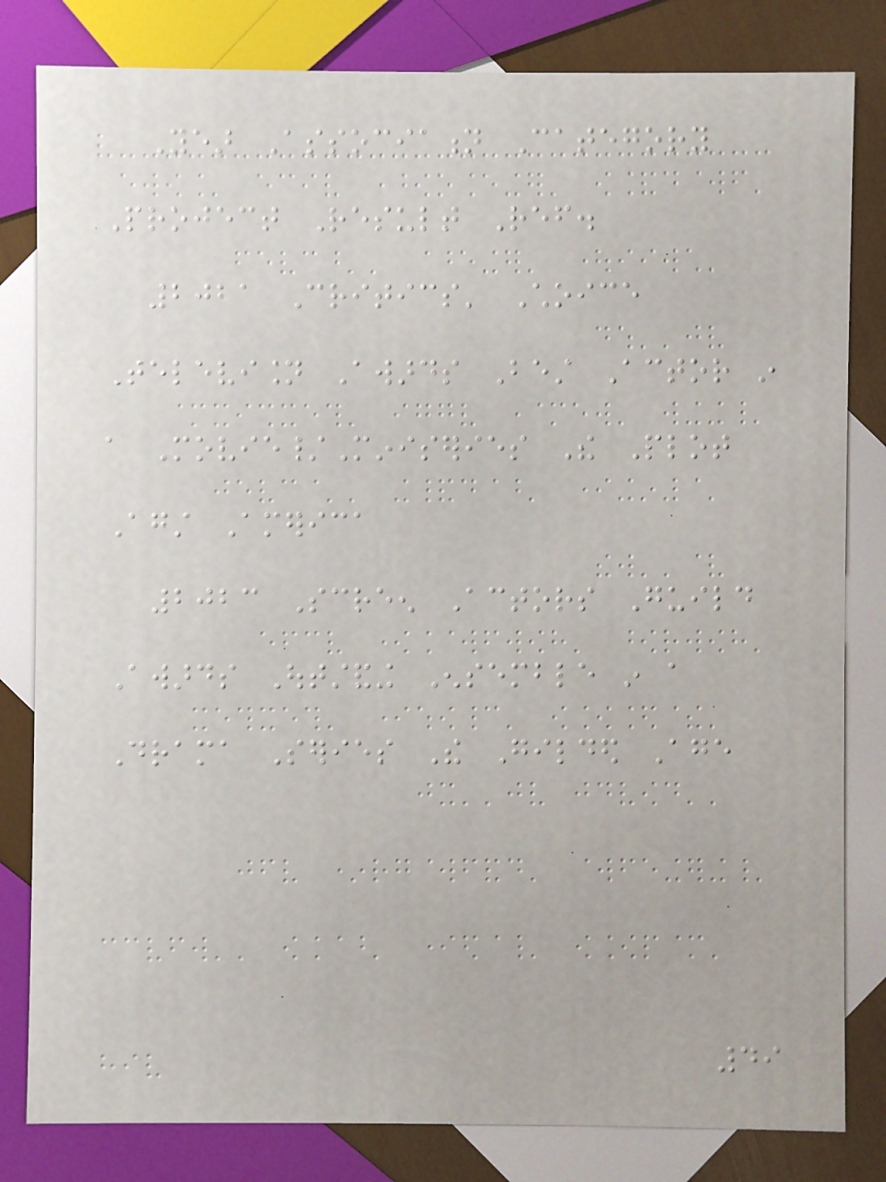Year Association Category
Project Result Ref.
2021 Critics' Choice
Television Awards Best Actor in
a Movie/Miniseries The Plot
Against America
2023 Screen Actors Guild
Awards Outstanding Ensemble in a
Drama Series The Gilded Age
49
